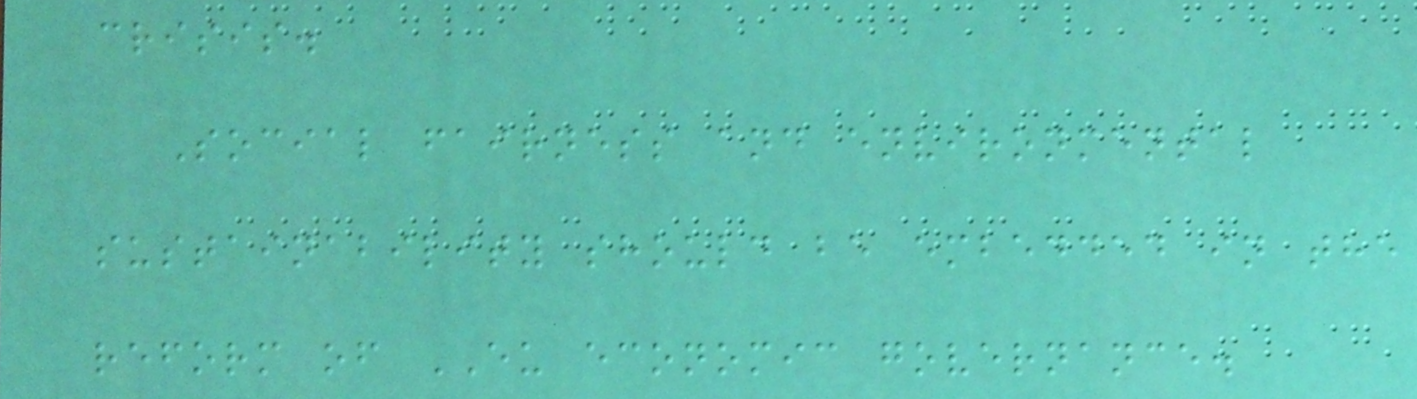crisis.
Social fairness and environmental
sustainability should be embedded in the
reform of EU economic governance.
